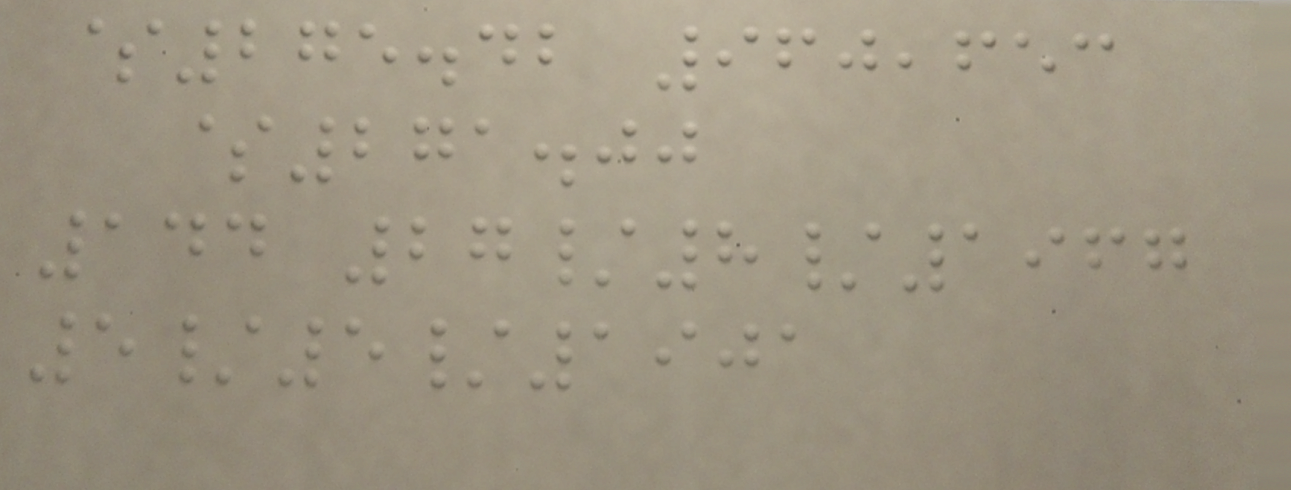$275.42 960,653
$271.00
144 27/8/1967
5/5/1901
